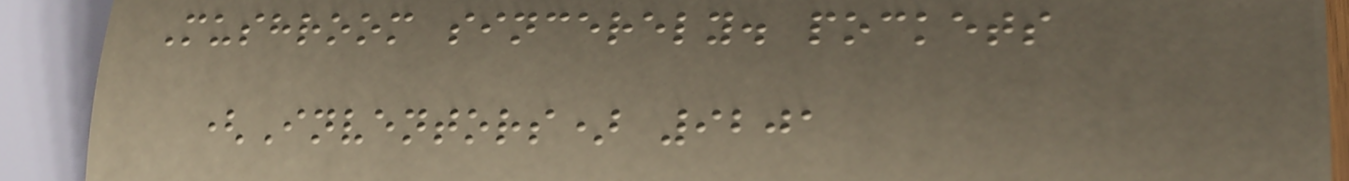Mushroom sincerely. pockets
(Inventors) 9201
